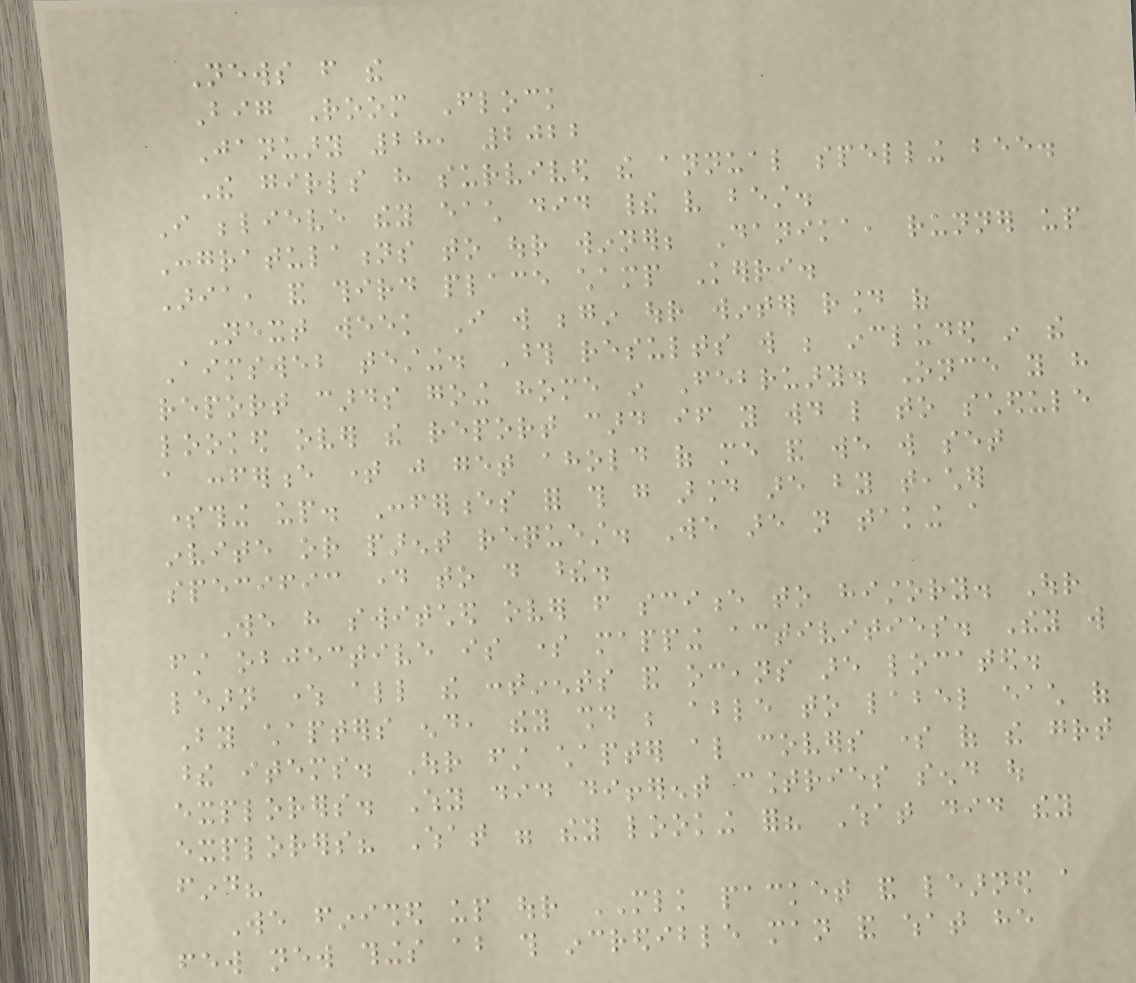News from the
Big Room Flock
January 28, 2022
The girls have survived the annual spelling bee.
I believe they each did their very best.
Congratulations to our winner; Danika, runner up
Aria, and third place champ Kerri.
Next week I will begin our winter round of
Aimsweb testing. Those results will be included in the
report cards going home in February. Once you have
looked over the report card if you would like to schedule
a conference time just get ahold of me and we will set
something up. Conferences for this go around are by teacher
invite or parent request. We are not taking a
specific day to do these.
We have switched over from science to history. Our
first objective is some mapping activities. They will
learn where all the continents and oceans are located.
By chapters end, they should be able to label each of
these items. Our first chapter also covers some of the great
explorers. Why did different countries send out
explorers? What were they looking for? What did they
find?
We finished up our MLK packet and learned a
few new things about this incredible man and what he
